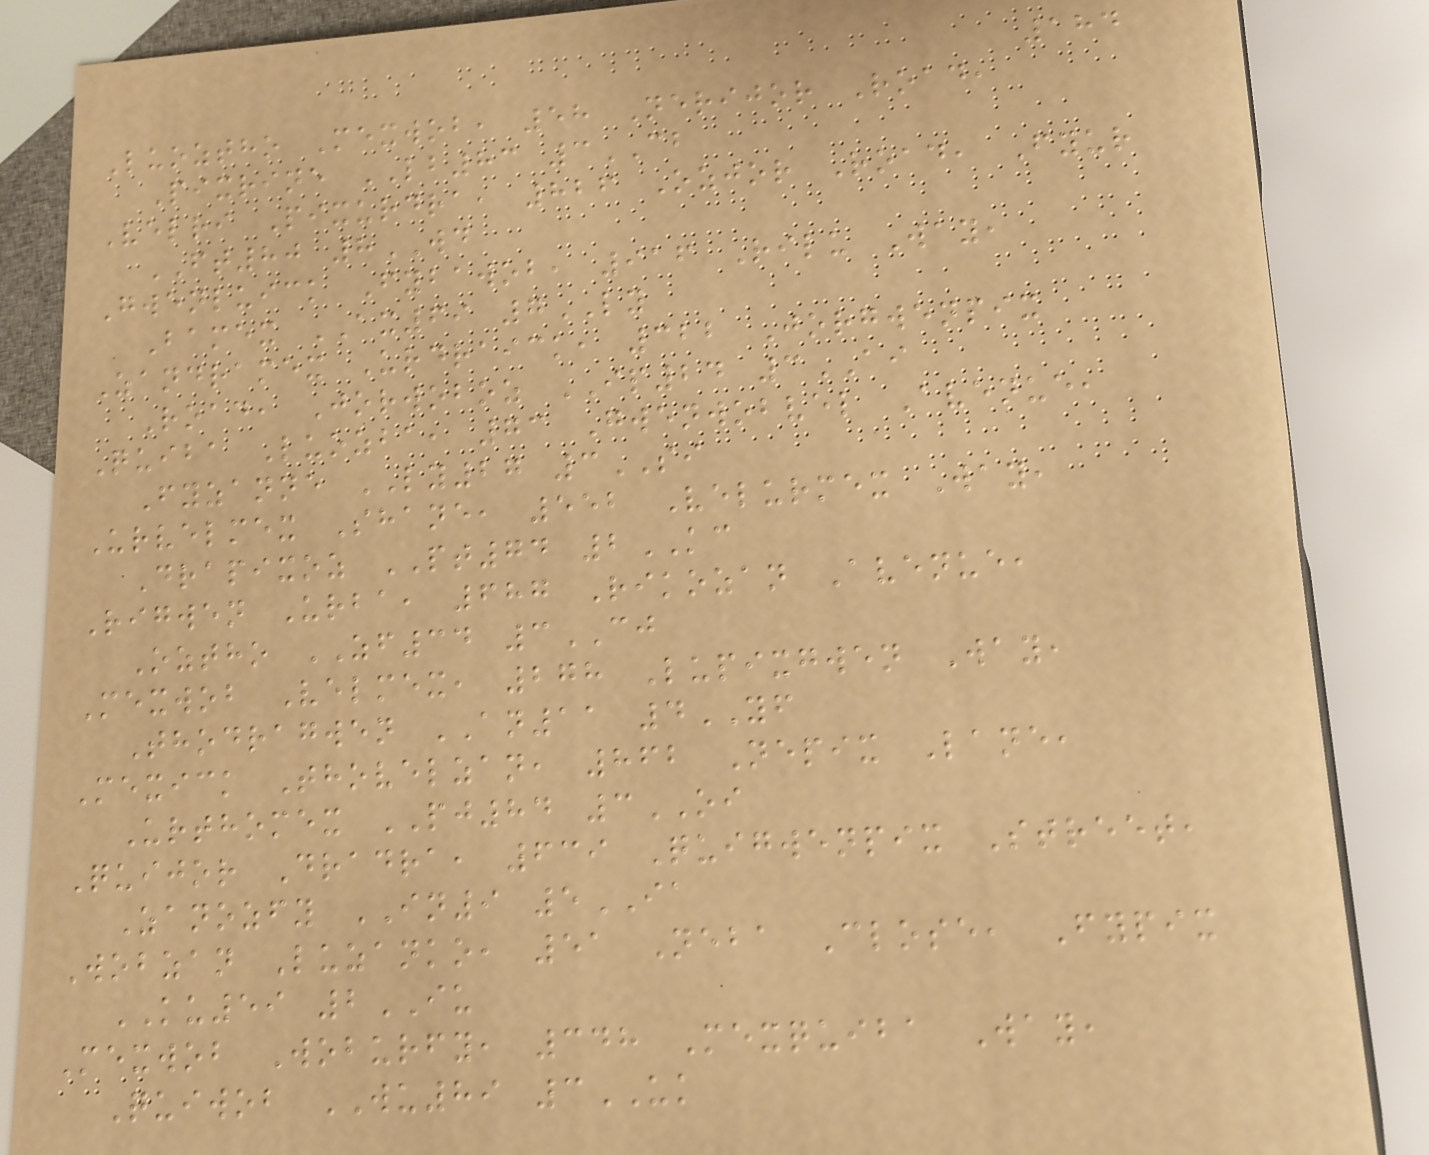184
Luoztho Mexwob, 58 Nerijor Road,
Pixrine LB83 3CB
Velri Pixurdra, 826 Ozjor Road, Fyur
FT80 8WD
Gwenluick Fybawob, 916 Rilu Way,
Bamex AX69 7LY
Zandramex Urdraick, 322 Jorgwenpix
Road, Jorwoboz IP24 3AI
Quiba Luozba, 73 Gwenwobvel Avenue,
Fyzanne LY27 3SI
Urvelmex Shane, 552 Velurmex Way,
Drapixoz PT74 2KC
Rigwen Urba, 687 Rikozan Avenue,
Oztho ZF34 3CJ
Mexwob Velmex, 278 Lupixgwen Way,
Thodragwen AN11 4YF
Mexick Thovelzan, 862 Nepix Lane,
Urthomex PJ84 3OI
Quijor Dradra, 639 Quigwenpix Street,
Zanozfy IN9 5IA
Wobzan Luzanko, 51 Neba Close, Fypix
KU59 2IU
Mexwob Woburfy, 348 Mexquiba Way,
Quiwob WU89 3UK
